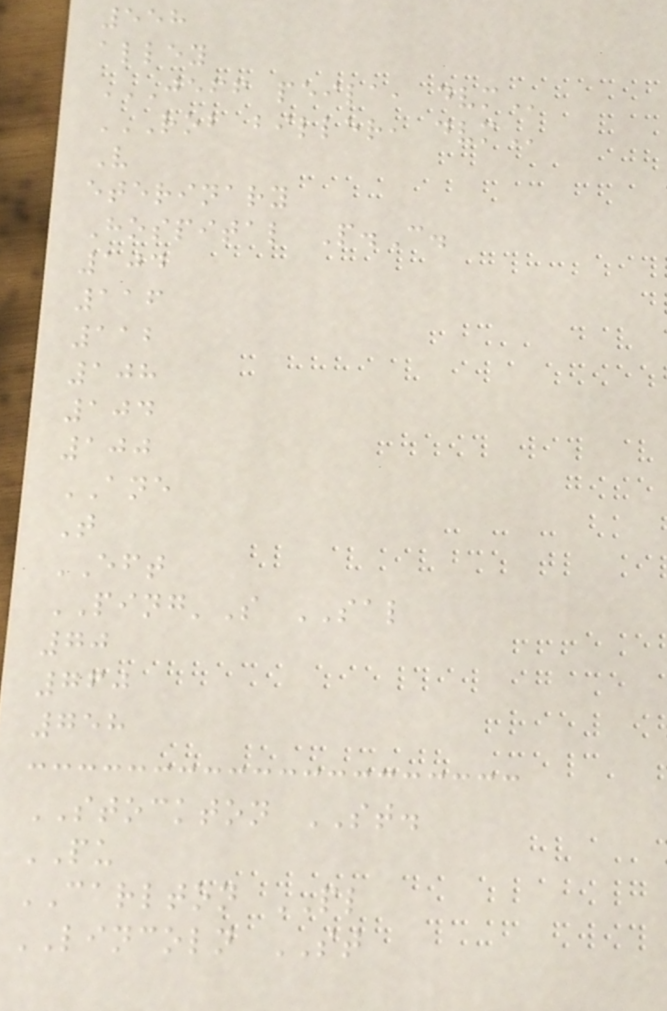558
alley
JEFF PEILA, DVM
ROB BILLER, DVM
V
eterinary
Hospital P.C.
104
116
112
108
104
100
ANE
T
EFT
PING'S SAL
70
760
758
STOCKTON ST.
PU
CARLTON PL
LINCOLN ST
